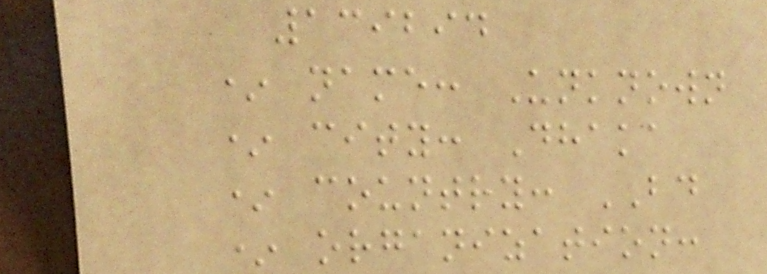139294
* name: Unknown
* city: Dhaka
* country: BD
* organization:
